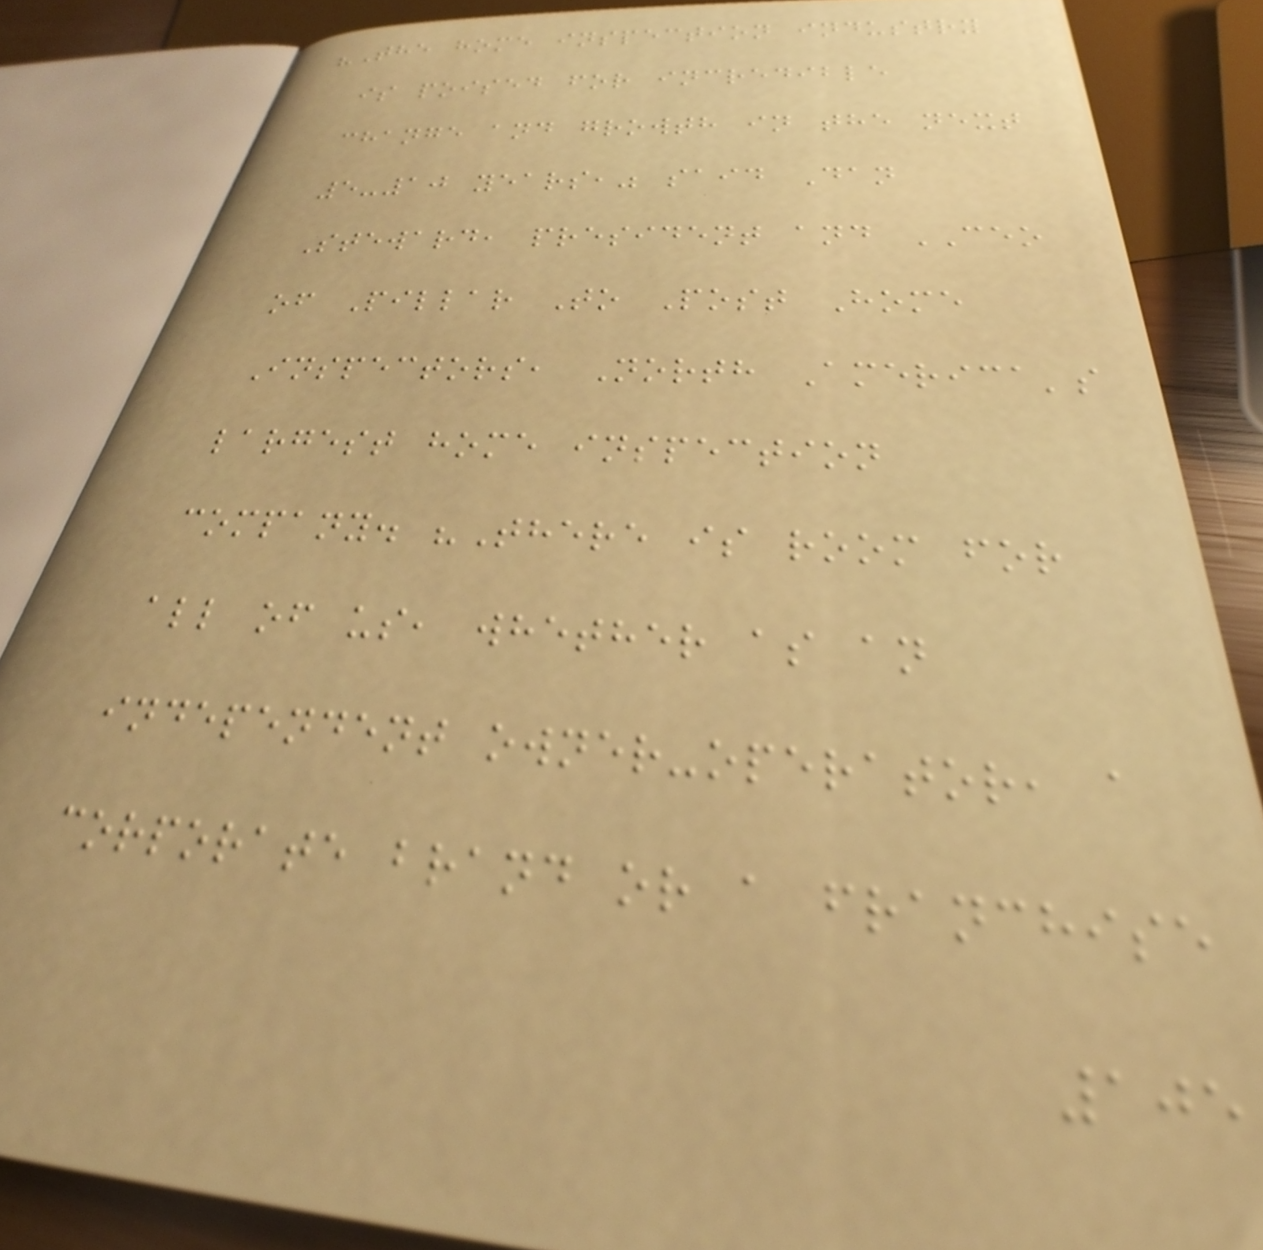"The home inspection industry
is poised for incredible
change and growth in the next
5-10 years," said Dan
Steward, president and CEO
of Pillar To Post Home
Inspectors, North America's
largest home inspection
company. "There is room for
all of us, whether as an
independent owner-operator, a
corporate brand or a franchise
105
